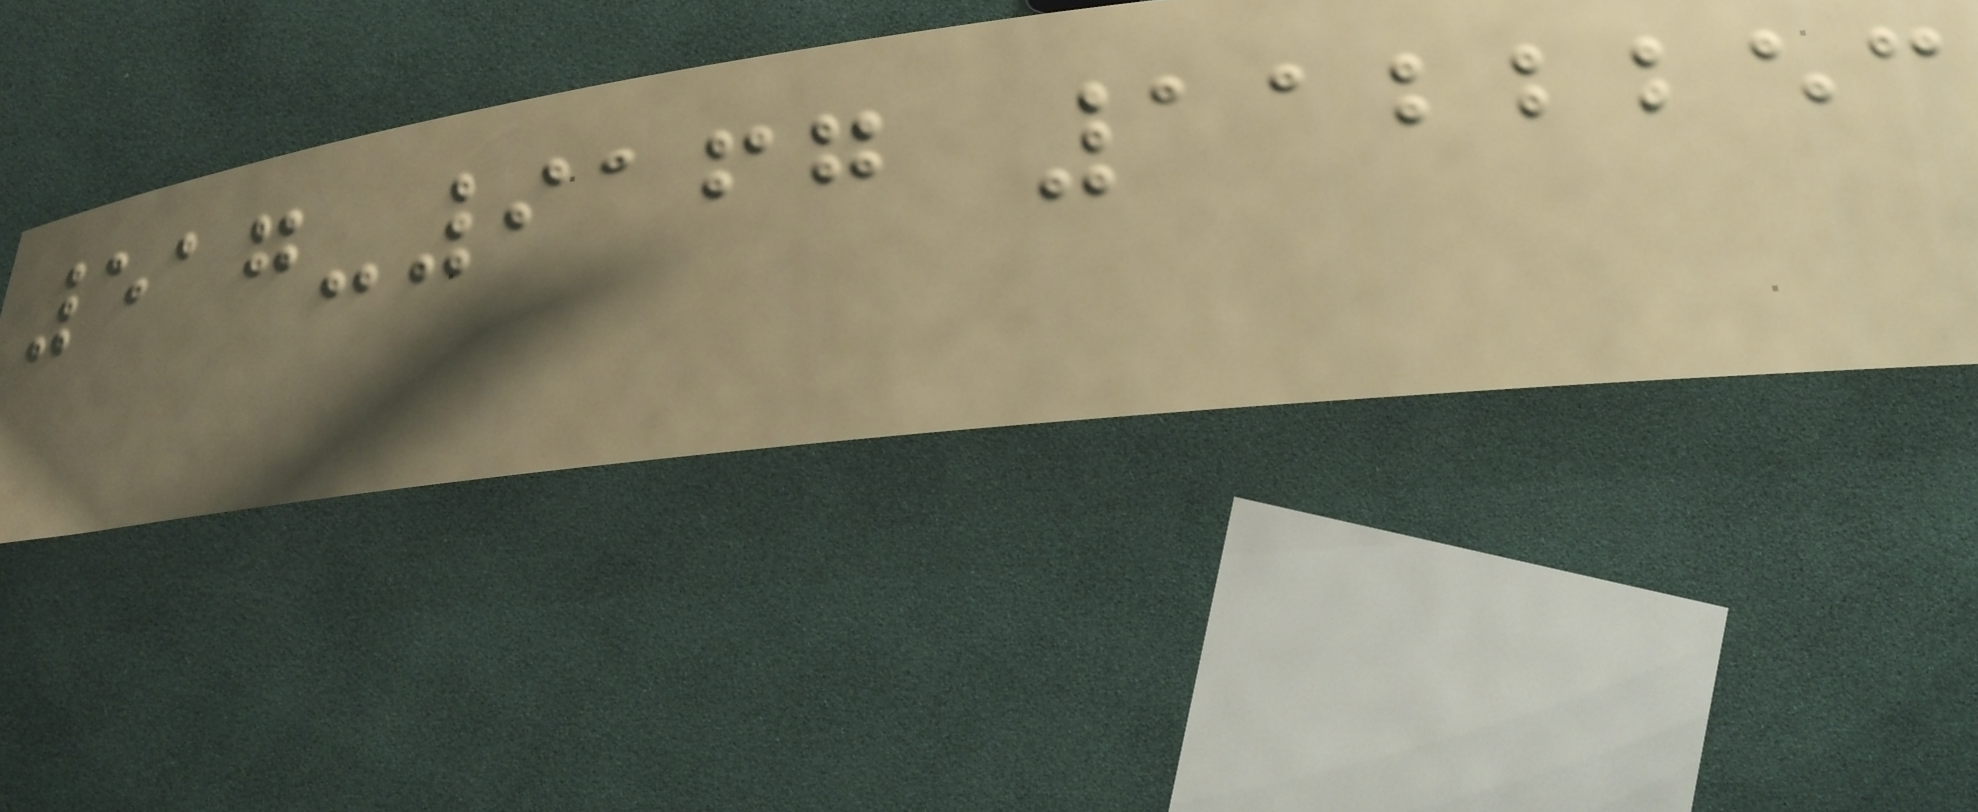517-9167 1122253
